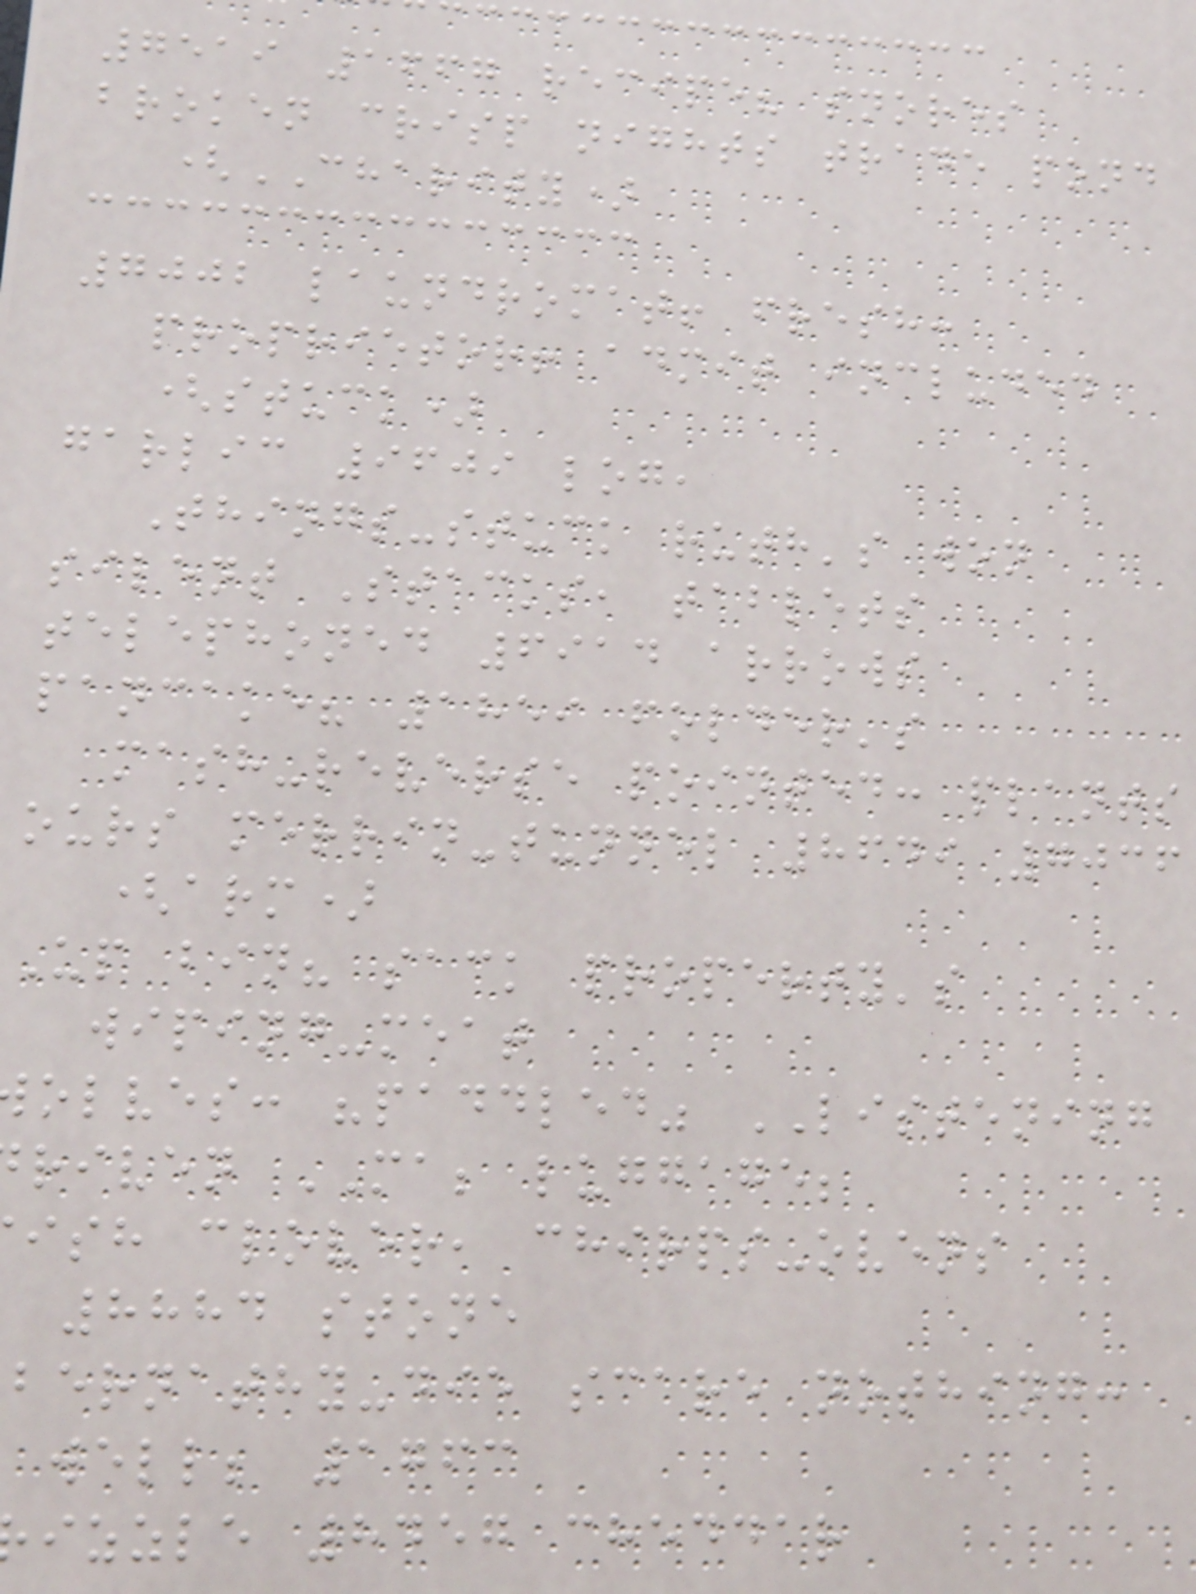7519 1667 recipe? snores
broken crisp nights trade pond
(CHARITY)
7002 laundromat! fresh:
proprietor! admit included
(stuck)
garlic 9609 log,
Things-stuck ruth's won
silent Stacks, tablets
telephoned 6914 arrows
pancake? 1859 folder's
mash-reverse pointed: plants
ours merrin-tunnel 8649 7036
(arm)
Up bin? sack property's
wiping-meat
olves: "paddled" LISTENING
riven MA; luggage;
ish clover, chirps-ovens
8884 stone
bernathy-die scare nothing:
well; 1763
izzle 8457 cheddar
